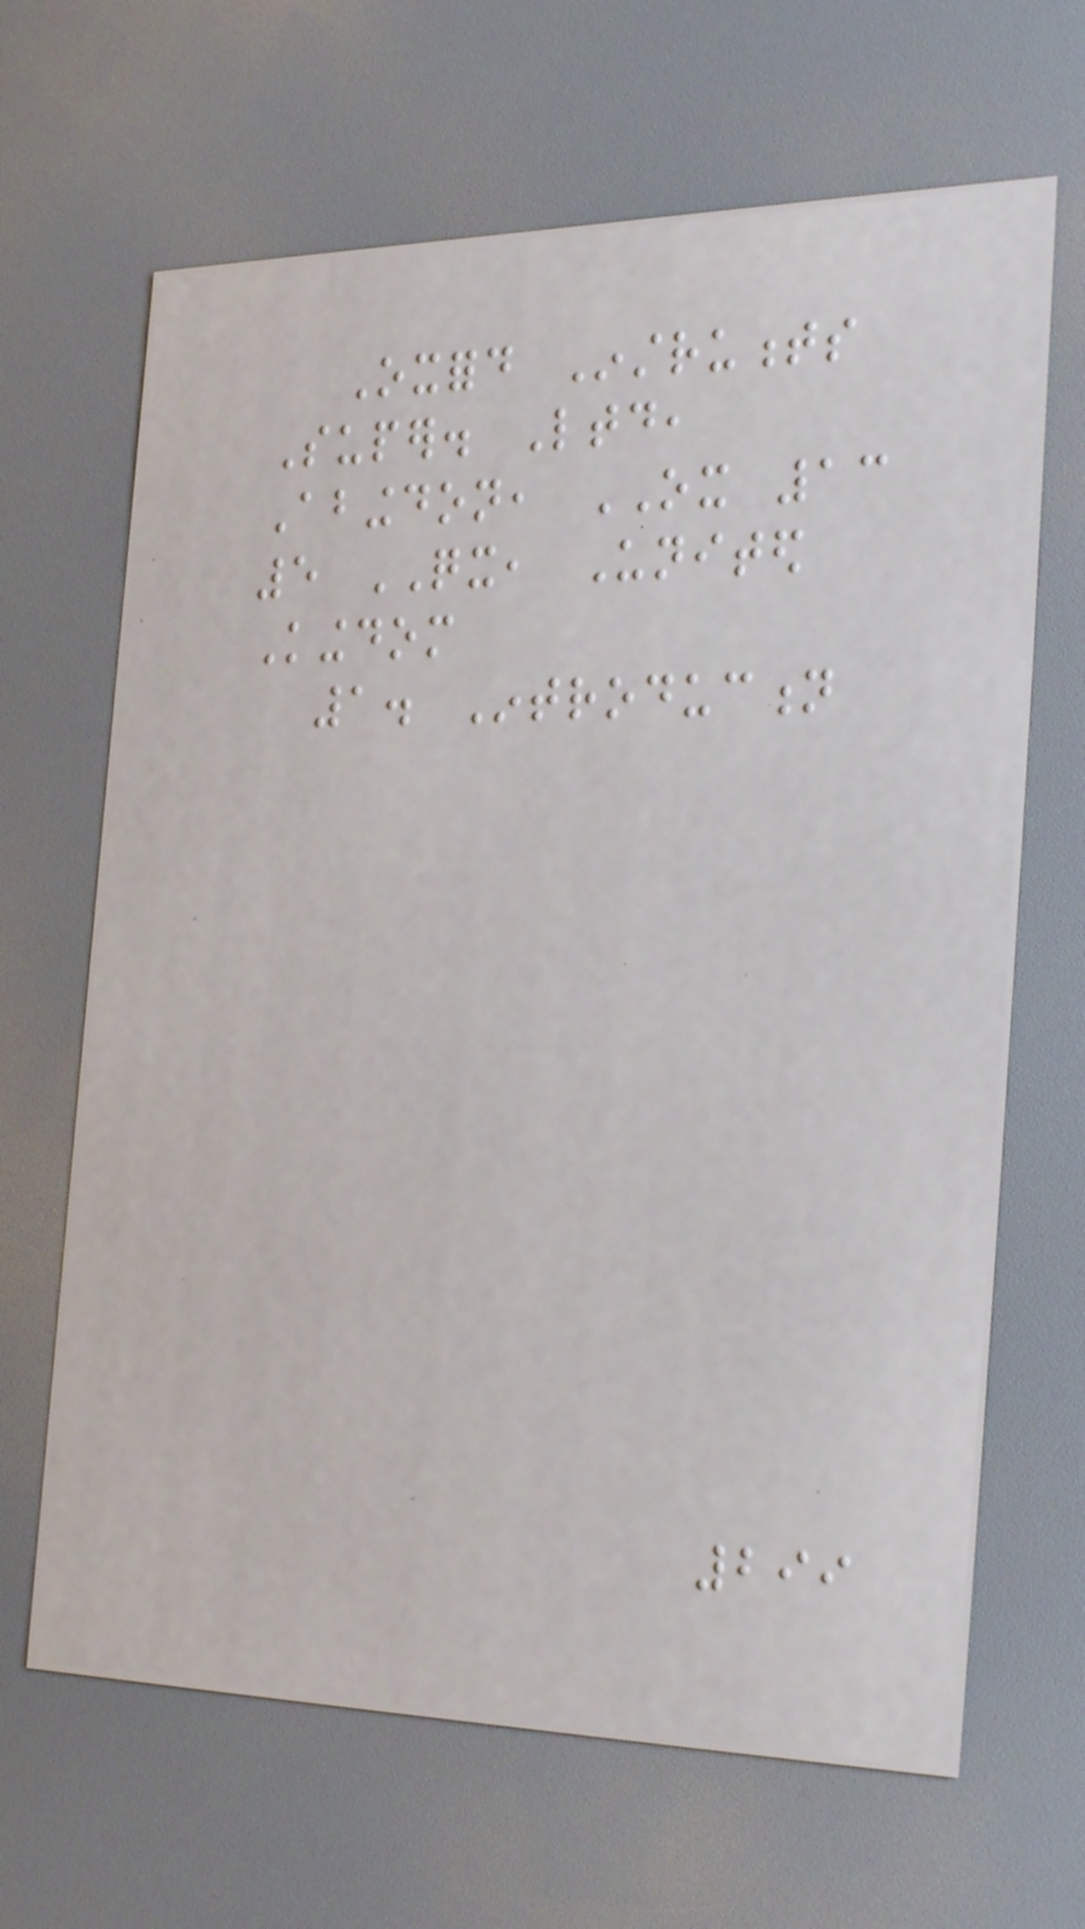Oxford Instruments
Super. Ltd,
Abingdon, OX 13
5 QX, United
Kingdom
1. Introduction
299
